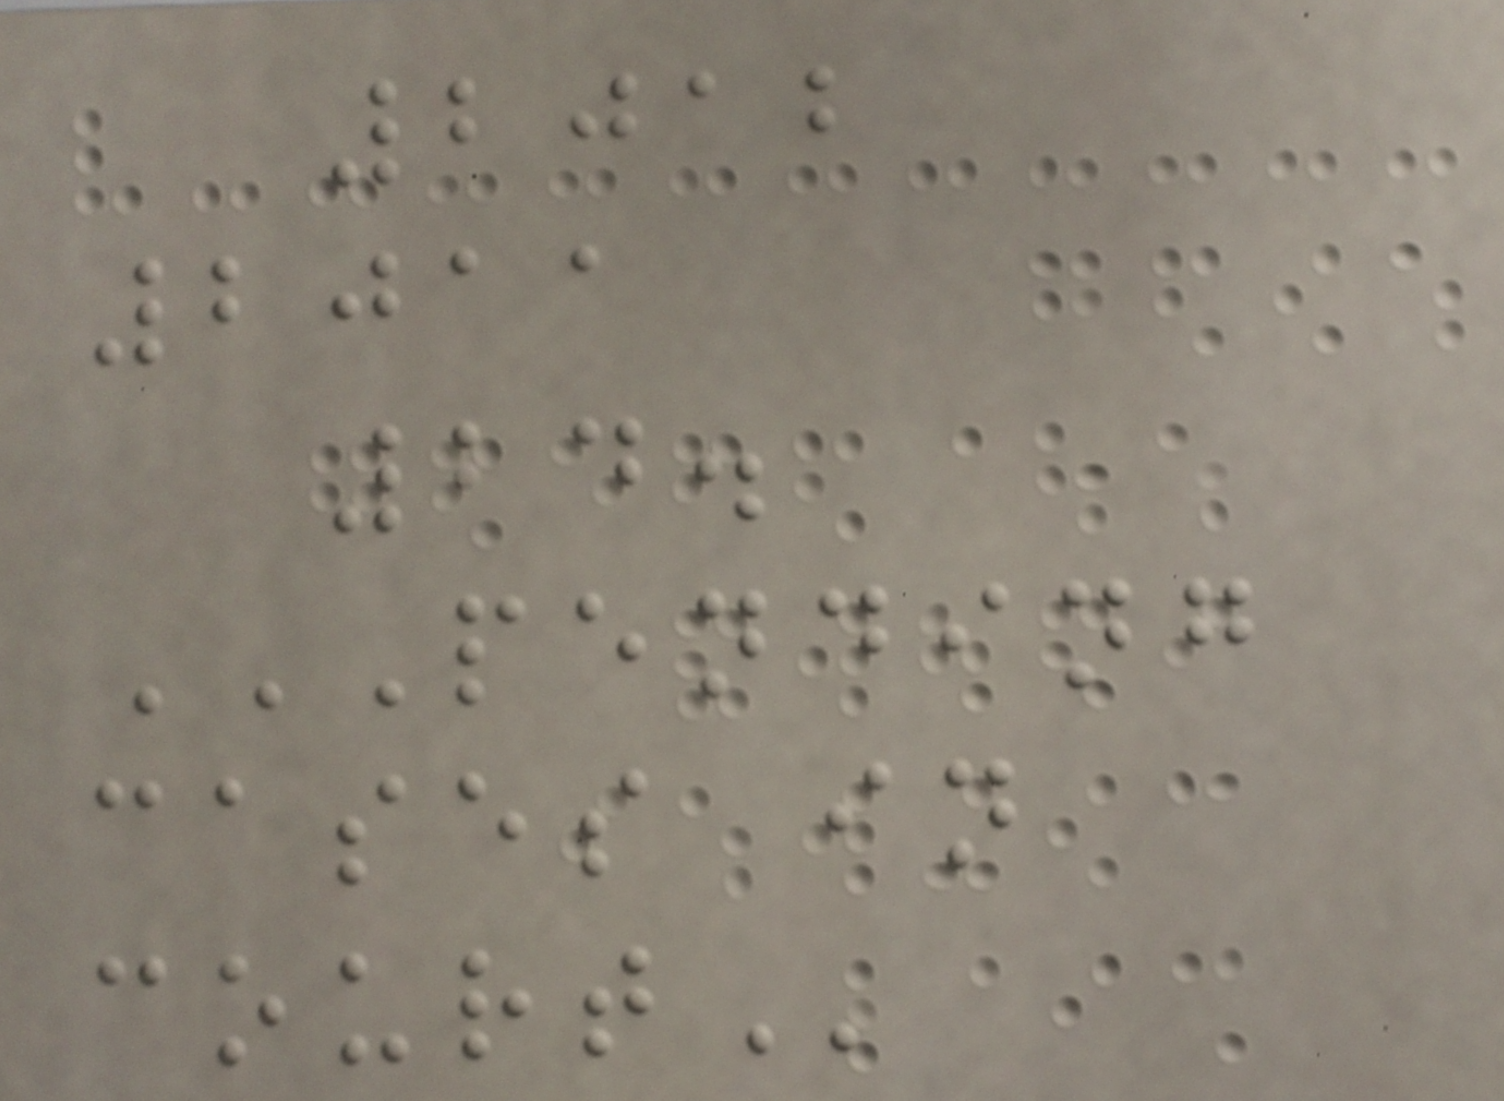2012
2011
24.
PENDING
CASES IN
COURT
